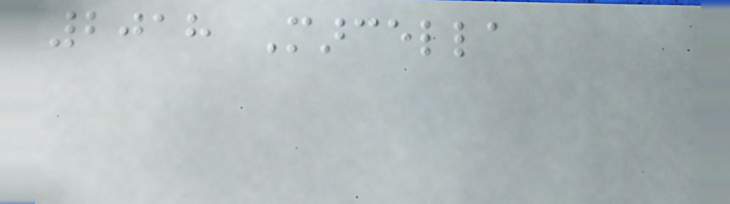2018 Marcella
